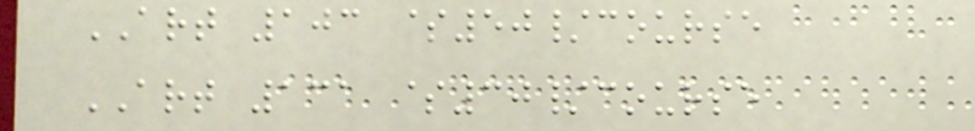ART 103 $50/course
ART 131 $30/course
